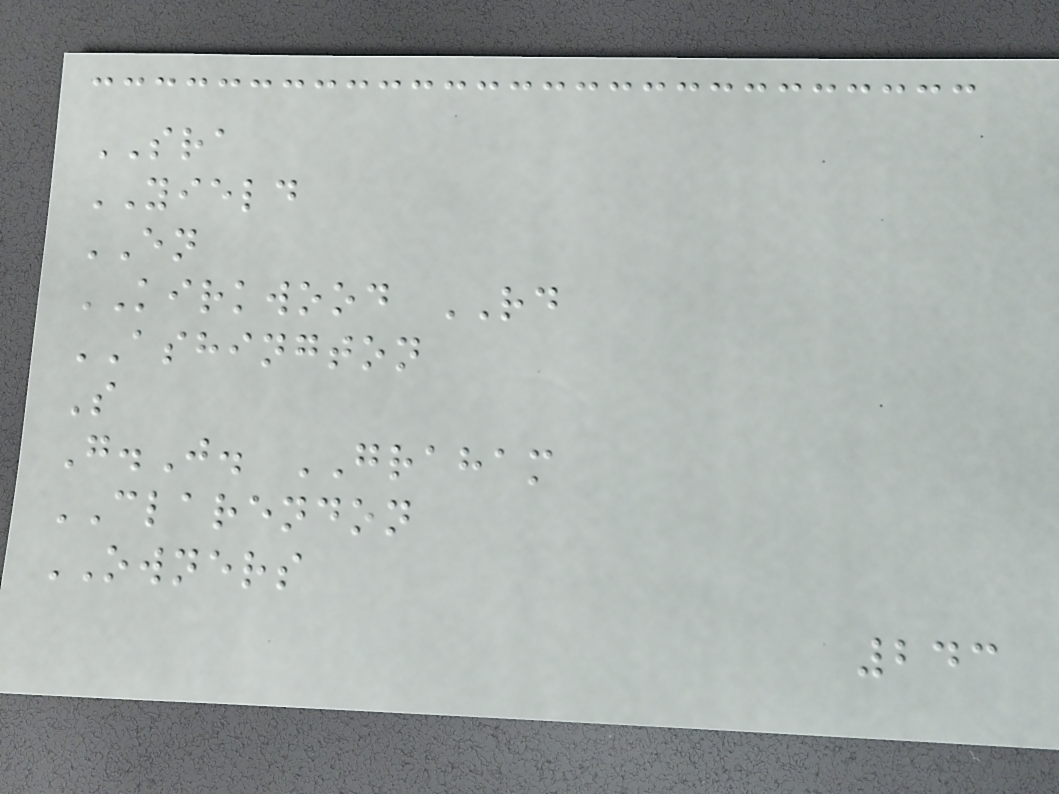SRA
YIELD
EN
KIRKWOOD RD
ASHINGTON
S
G.J. GRAHAM
CLARENDON
OWNERS
243
